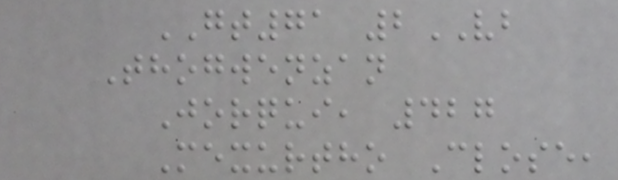GT71 2VB
Thogwenzan
Jorqui, 427
Mexurtho Close,
